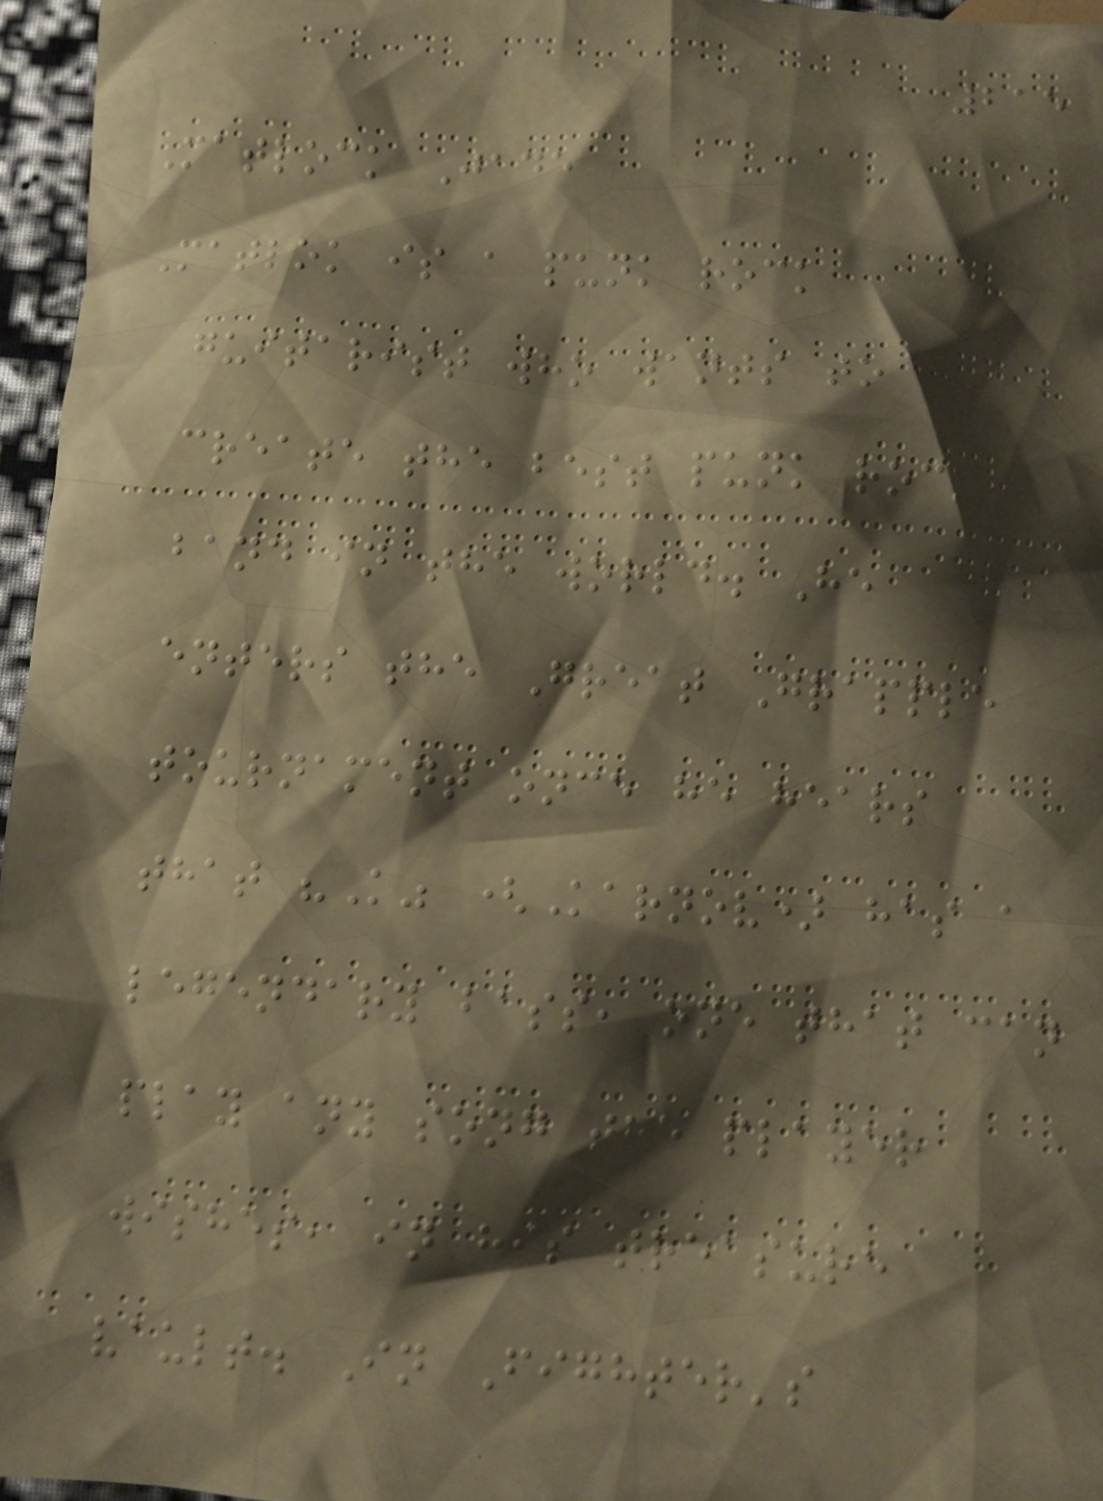215
Matlock Jade
Matlok is a punk rock
guitarist who wants to
create the best punk rock
band in the world. He
enters the Great Grapple
tournament once he hears
that "K" (Karnov) has a
legendary bass, one that can
play any song the player
wishes, in his treasure
vault. In Fighter's
